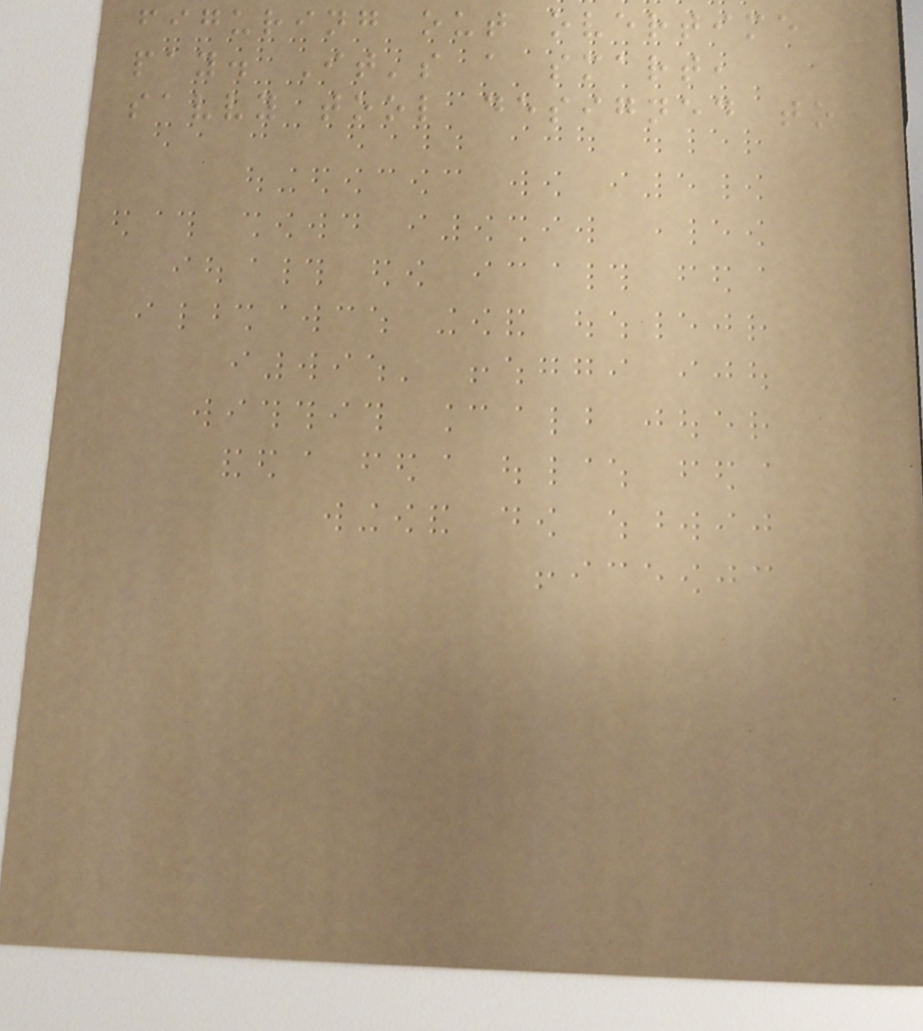figuring out overtime
pay. It's a smart,
savvy tool designed to
